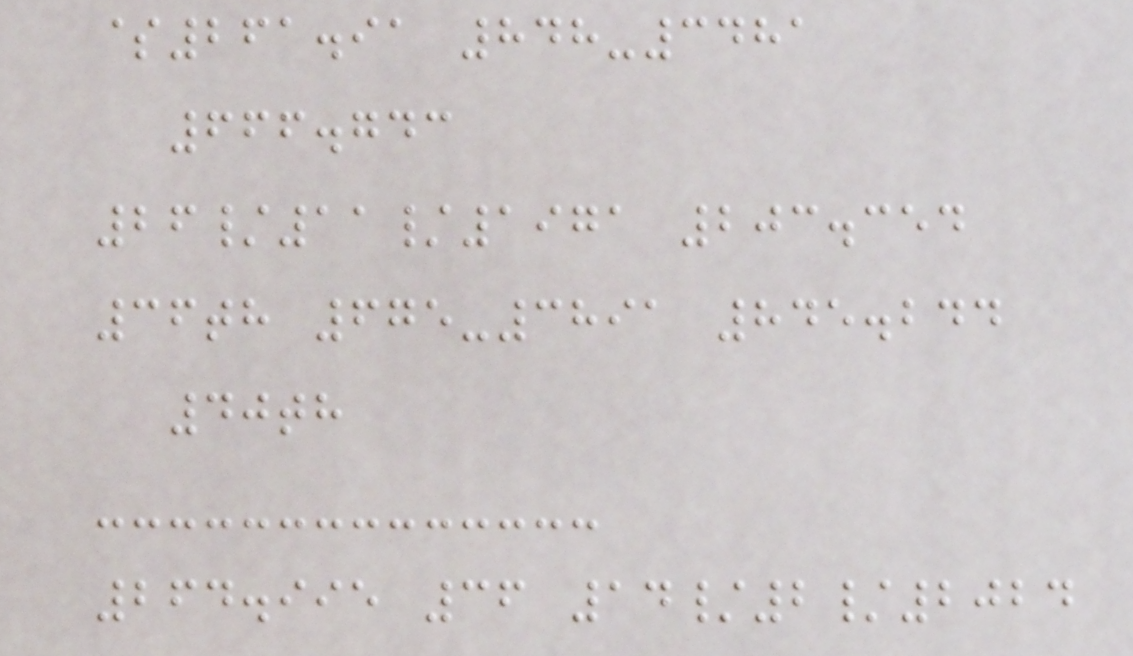$261.91 848-3481
666.743
26/11/1971 203.354
36th 675-3891 845.244
40th
264.995 36 14/2/2024
